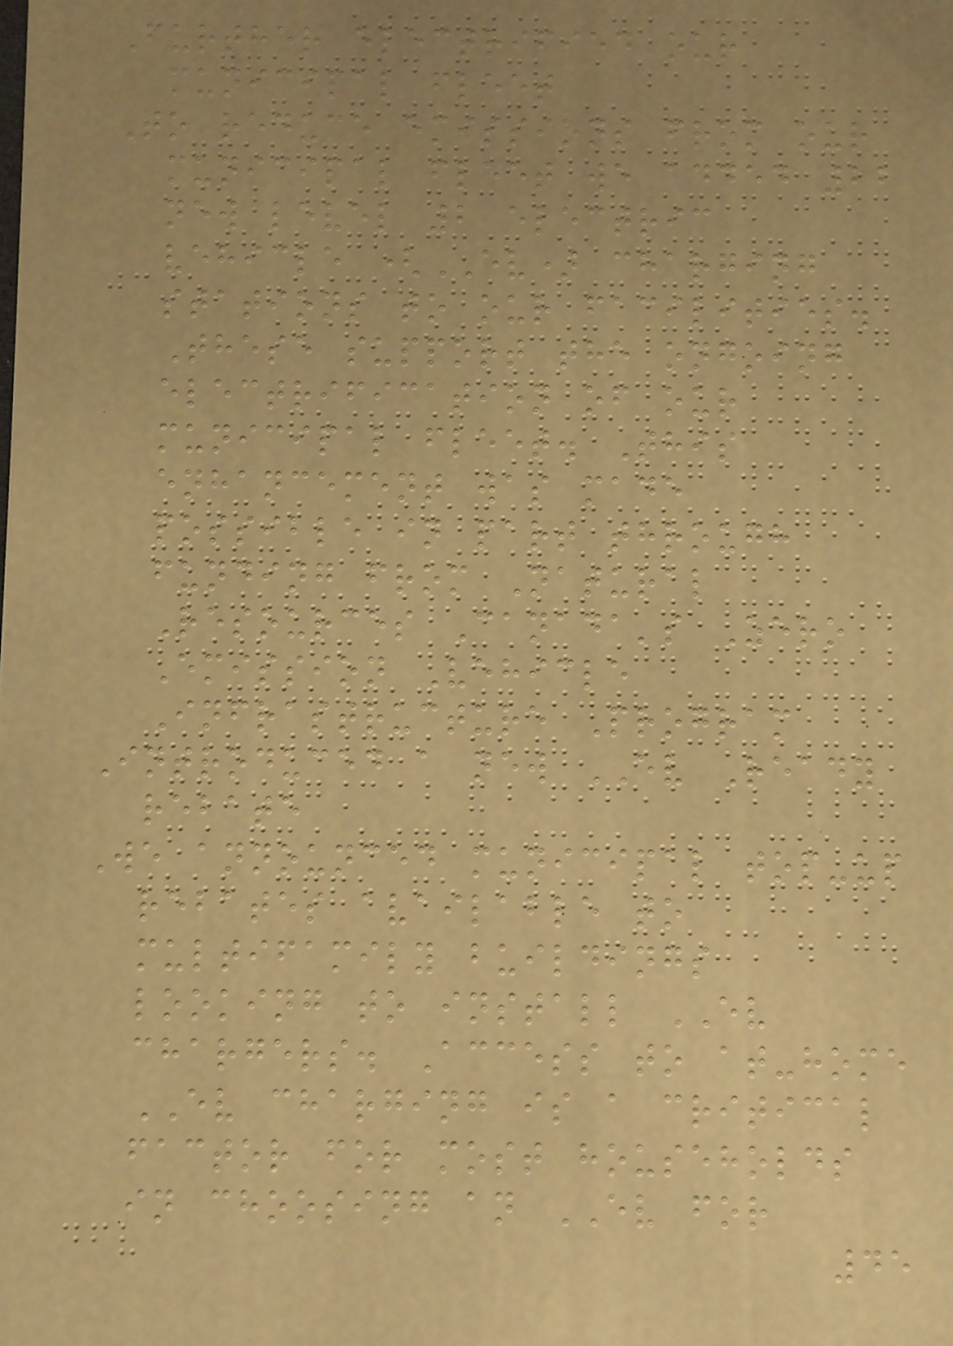Further electrified our
municipal fleet
To reduce emissions from our
municipal fleet we added 22
new level 2 electric
vehicle (EV) charging
stations to our facilities.
These support the ongoing
electrification of our
municipal fleet. This
enhancement was made
possible in part through
funding from Natural
Resources Canada's Zero
Emission Vehicle
Infrastructure Program
Introduced a new EV Ready
rebate
We announced municipal top-up
rebates available to
multifamily buildings
looking to install EV
chargers. Access to at-home
EV charging is a critical
factor for most households
in choosing an EV for
45
